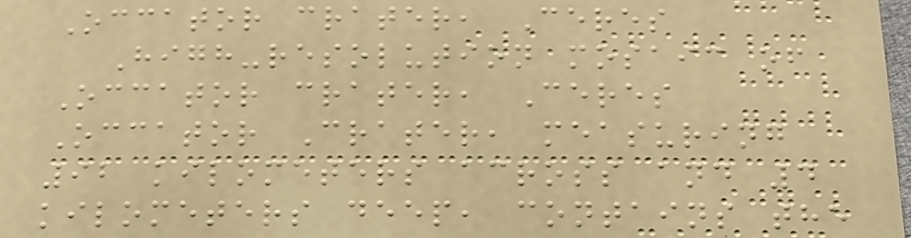Occator crater, Ceres
High-resolution mosaic of
Occator crater, Ceres
Occator Crater, measuring
92 kilometers across and 4
kilometers deep, contains the
